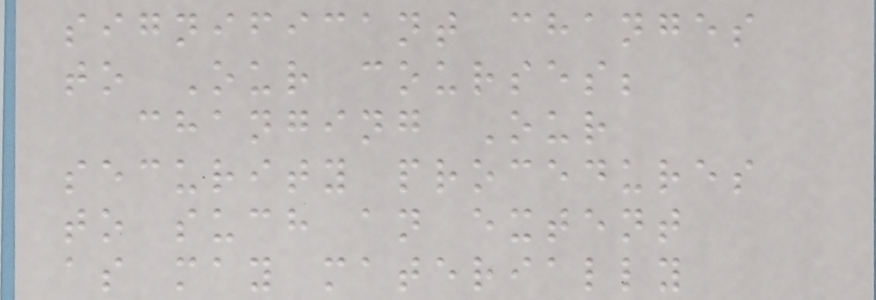significant changes
to Our courses;
changing Our
security procedures
to such an extent
as may materially
